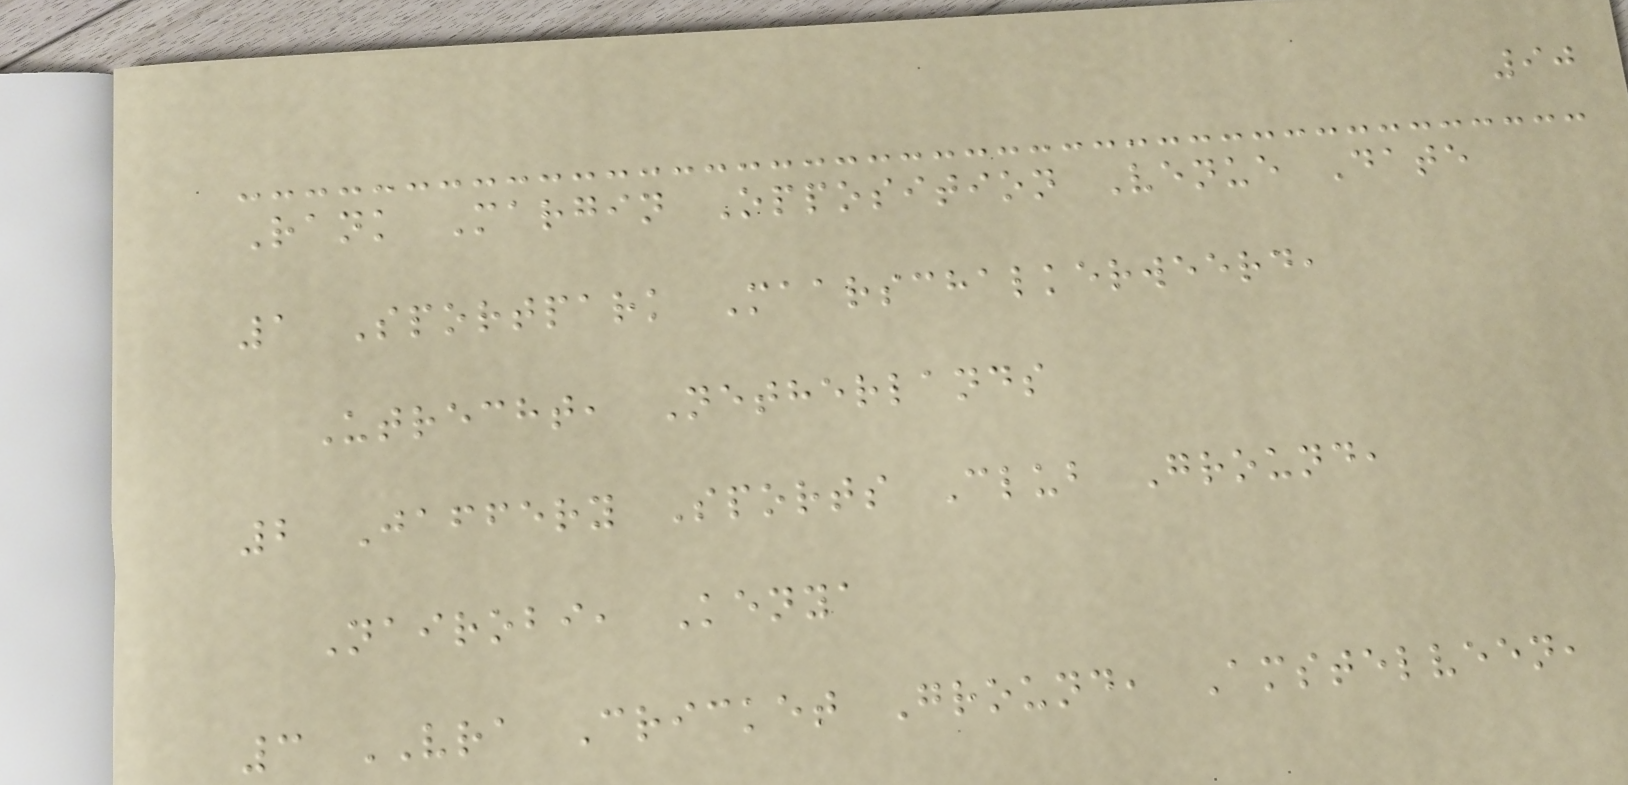90
Rank Margin Opposition Venue Date
1 Sportpark Maarschalkerweerd,
Utrecht, Netherlands
2 Jaffery Sports Club Ground,
Nairobi, Kenya
3 VRA Cricket Ground, Amstelveen,
